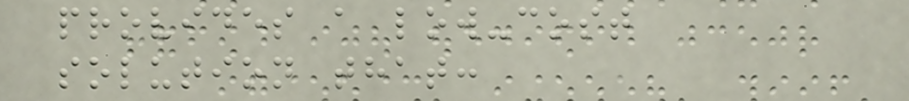provides a low-cost
solution that:
